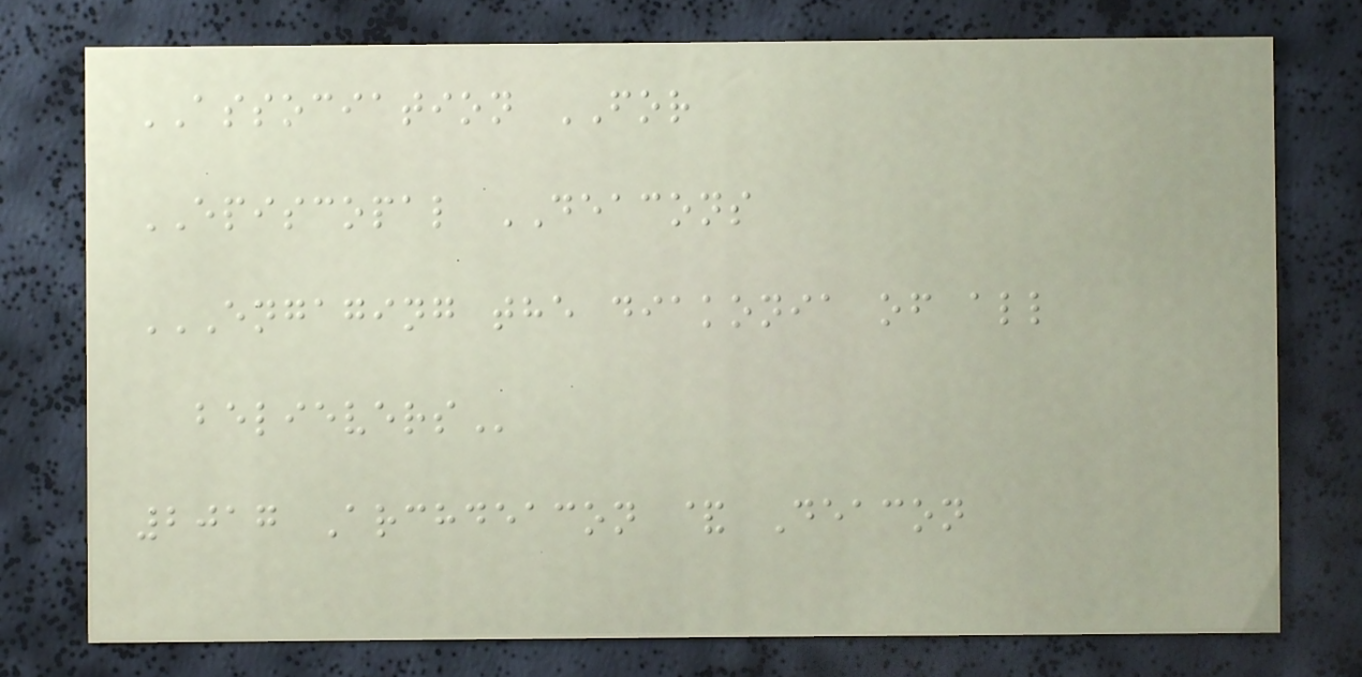ASSOCIATION FOR
EPISCOPAL DEACONS
ENGAGING THE DIAKONIA OF ALL
BELIEVERS
2017 Archdeacon & Deacon
